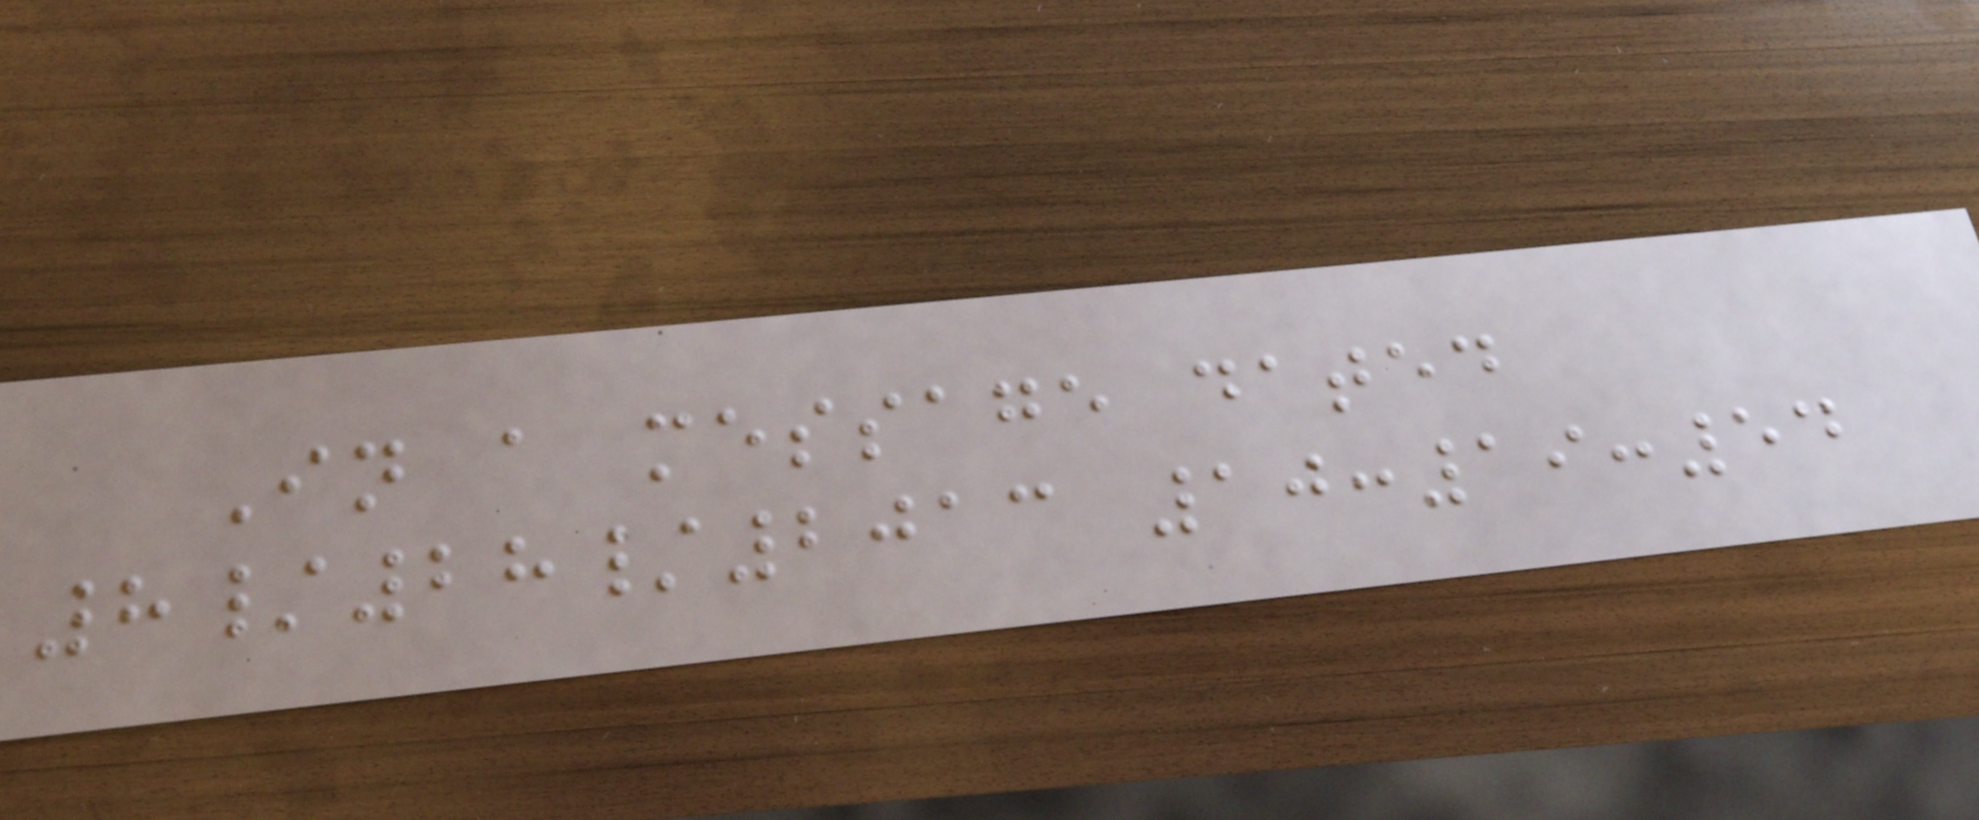In a message dated
8/28/2013 10:19:54
